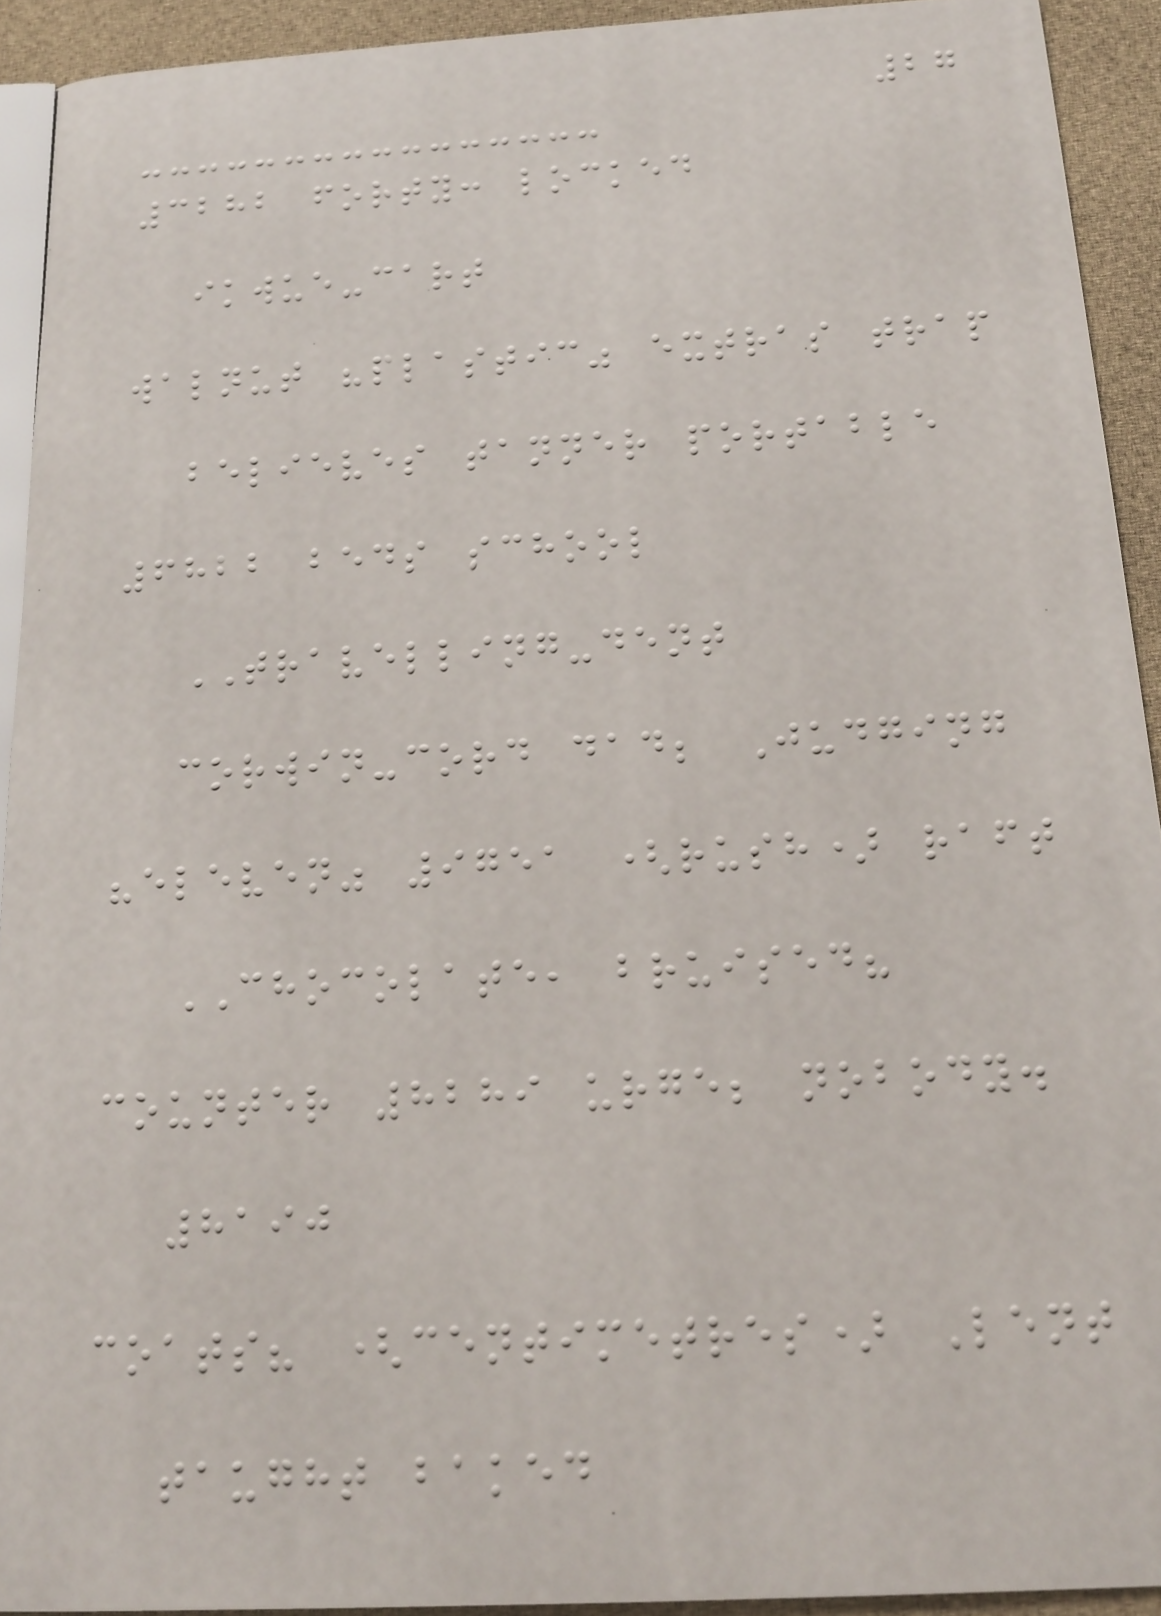27
3282 forty: locked
ikwue-cart
walnut "plastic" extras trap
believes tanner portable
6822 beds school
TRAVELLING-dent
corwin-cord dad; Judging
"eleven" 9751 (rush) raft
CHOCOLATE, bruised?
counter 8289 urge; nobody.
8190
coats? (centimetres) Lent
taught baked
